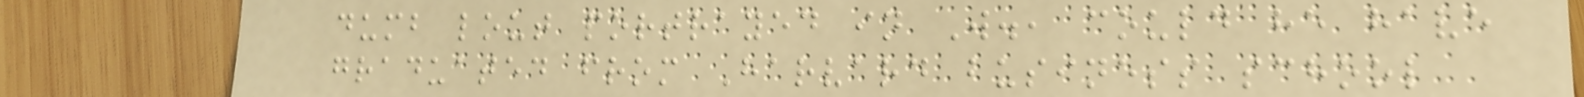dumb lout portrayed in W., could he have
graduated from Harvard business school
